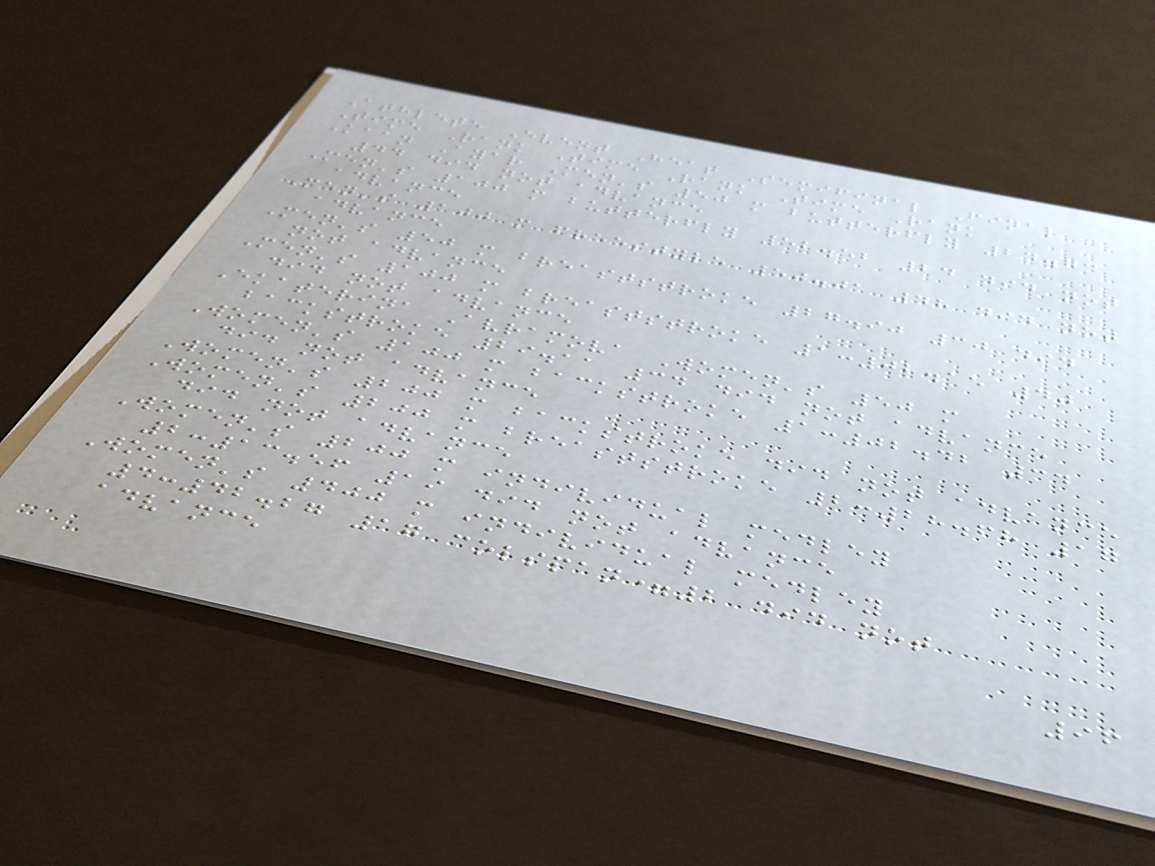Athlete Event Heat Semifinal Final
Time Rank Time Rank Time Rank
Kaan Ayar Men's 50 m butterfly 24.73
44 did not advance
Men's 100 m butterfly 52.52 24 did not
advance
Men's 100 m freestyle 50.01 48 did not
advance
Men's 50 m breaststroke 27.90 30 did
not advance
Men's 100 m breaststroke 1:02.15 40
did not advance
Ekaterina Avramova Women's 50 m
backstroke 29.11 34 did not advance
Women's 100 m backstroke 1:02.42 34
did not advance
Women's 200 m backstroke did not advance
Women's 200 m breaststroke 2:28.68 17
did not advance
Women's 200 m individual medley
2:13.56 19 did not advance
Women's 400 m individual medley
4:42.27 17 colspan=2 did not
advance
96
